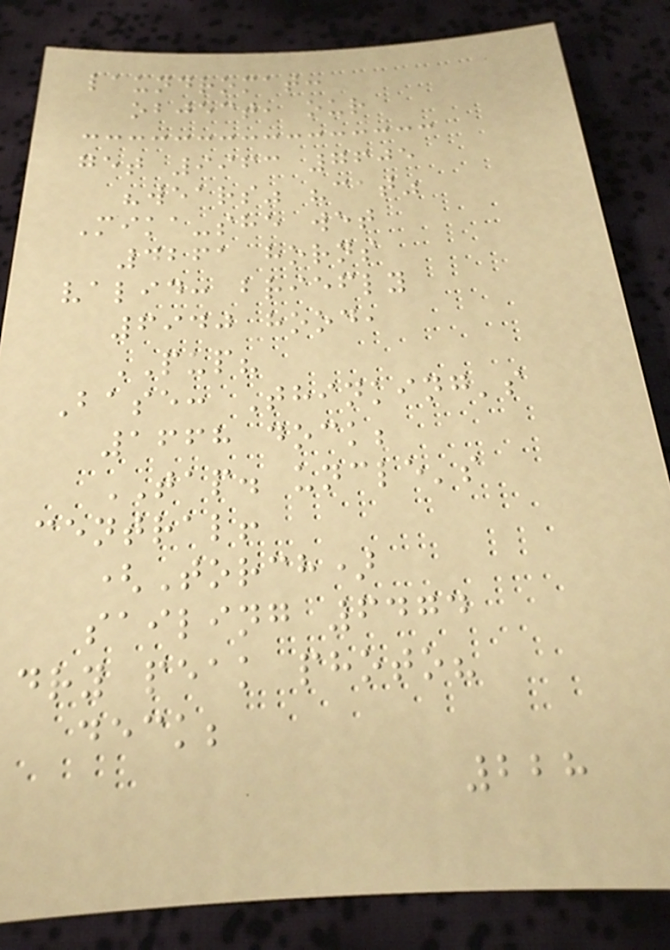laundromat:
object, our
get 9963 7605
"wears" "cat"
Mika-she wet
4261 horns
valid: briefly
6940 hood,
PUP?
Base: Thinking's
1668 dock;
TAP. uncle's
central!
(Torch)
sailing 6474
dry peak photo?
deck;
228
